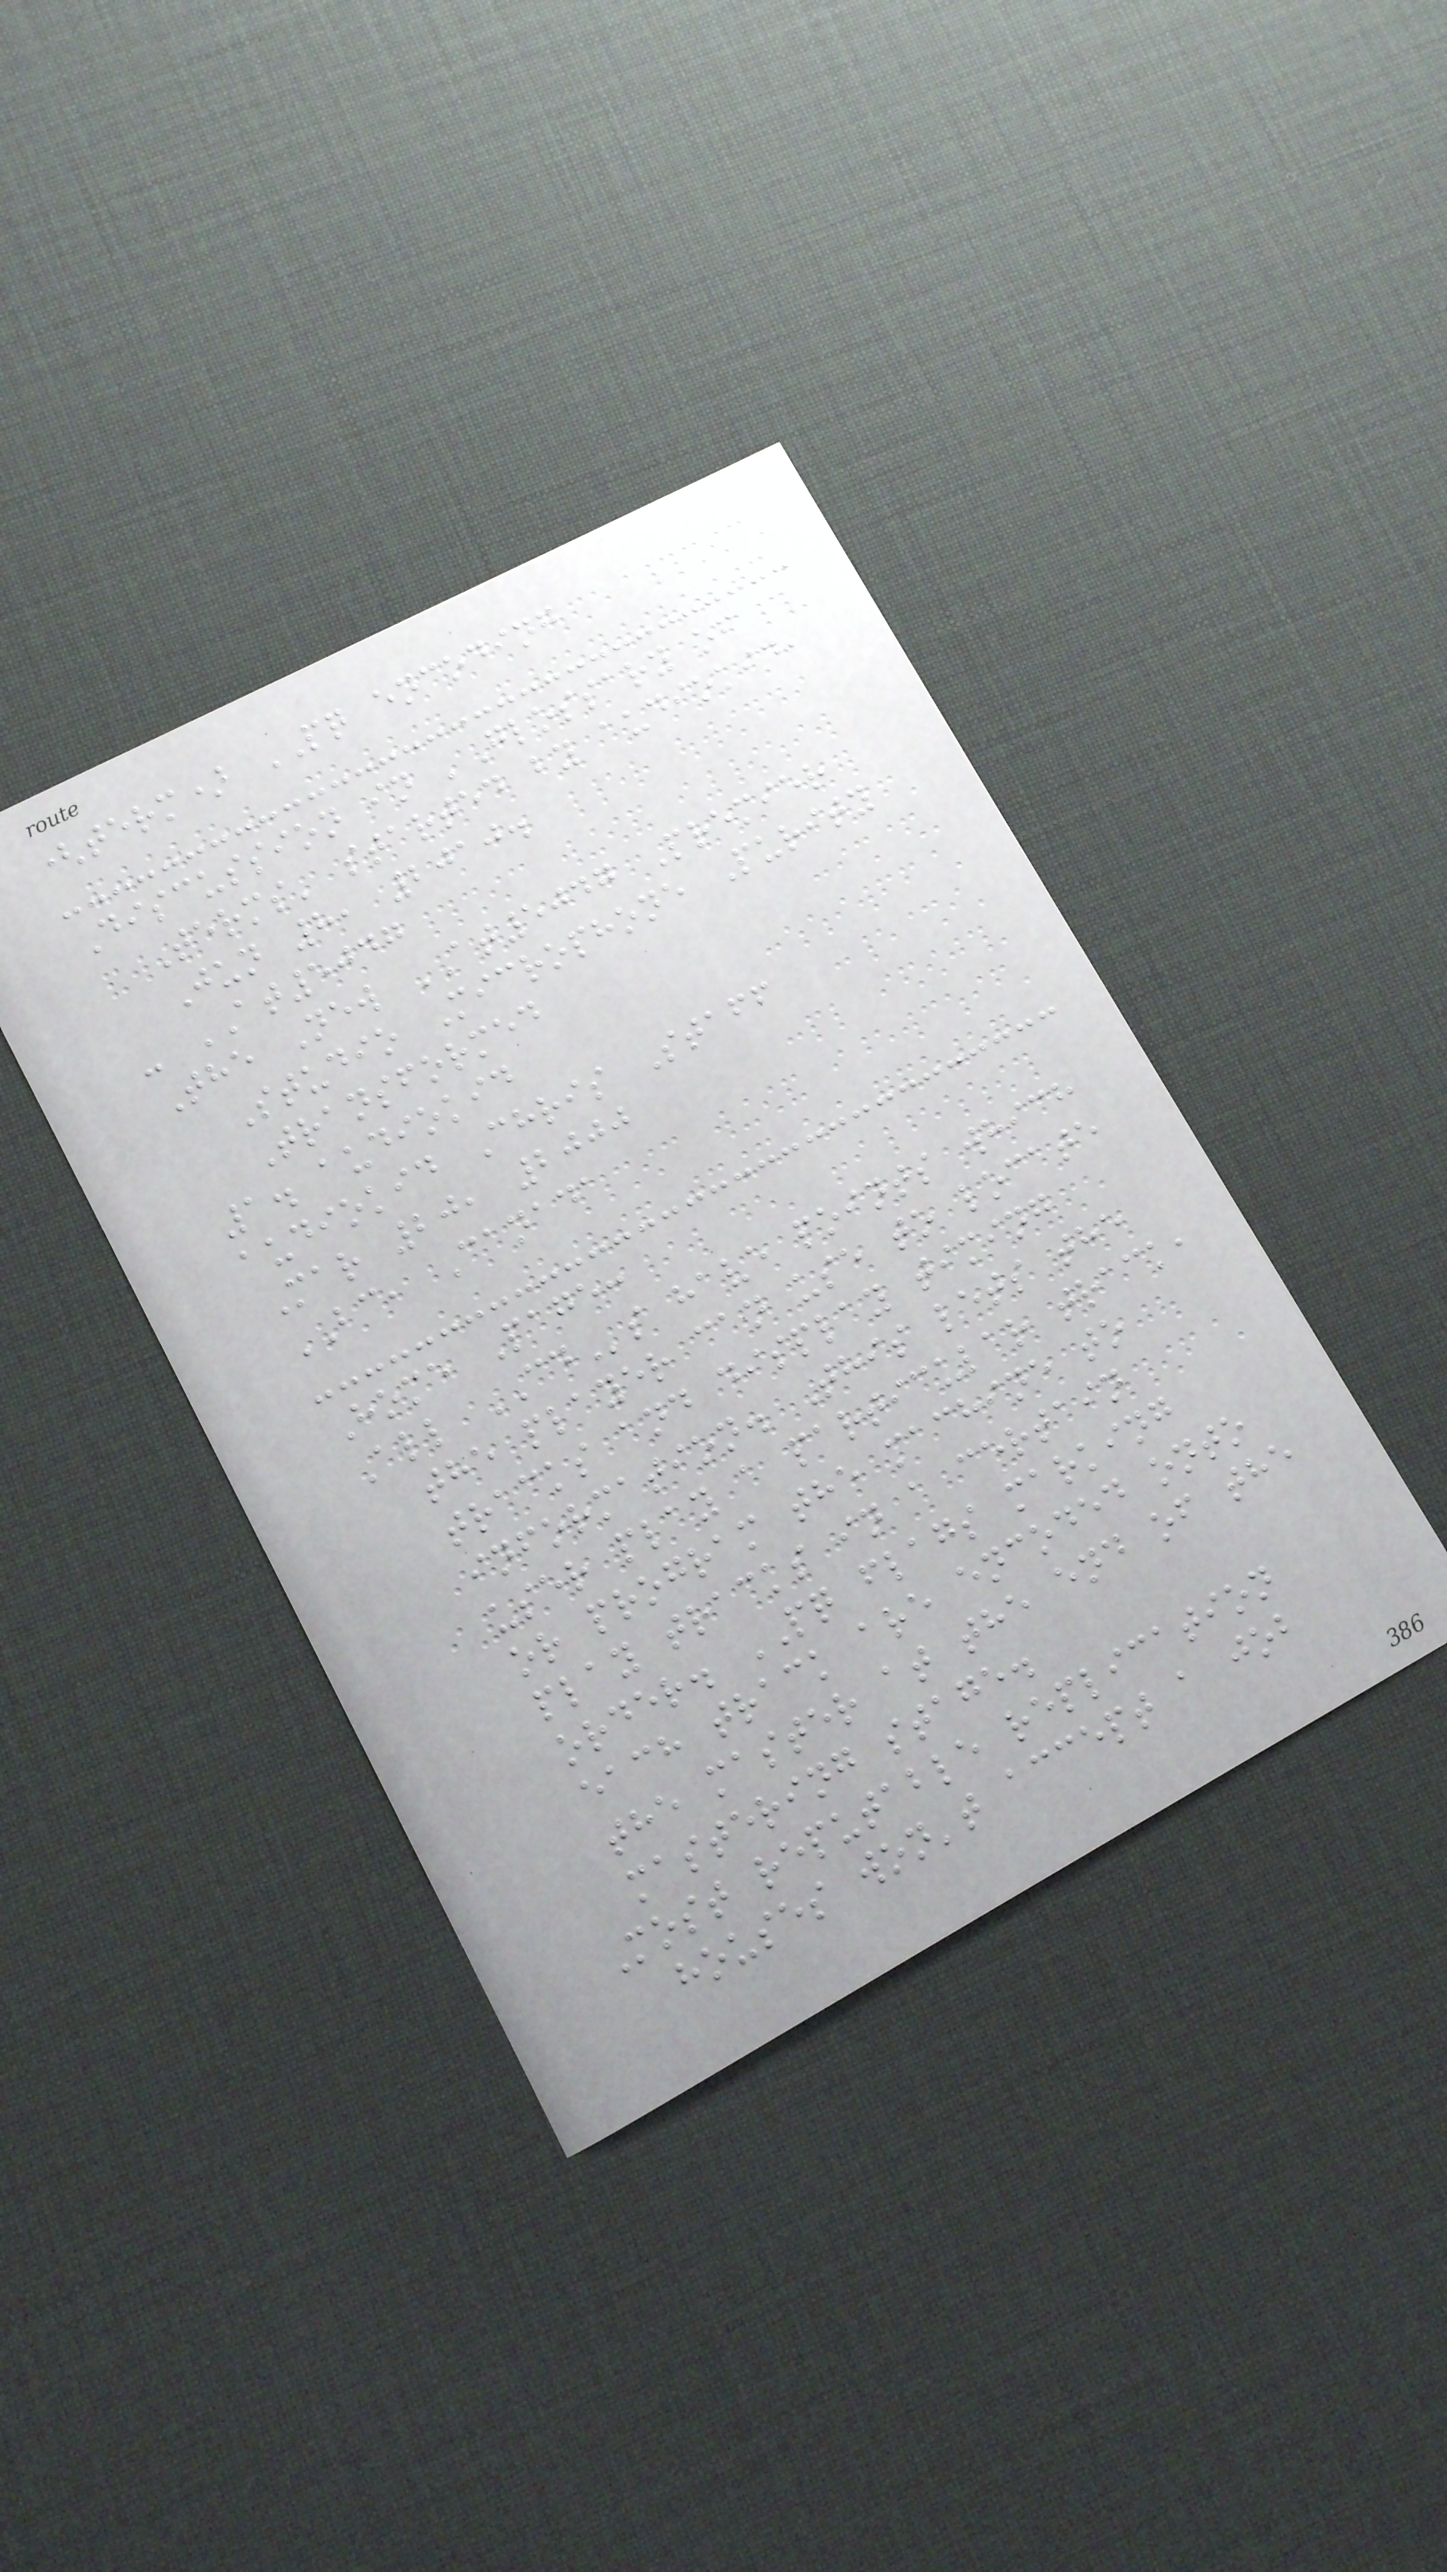(term) PQ encoding
Discussion in 'Glossary of
Terms' started by audiokid,
Jun 8, 2010.
- AT5047
The New AT5047 Premier
Studio Microphone Purity
Transformed
1. audiokid
audiokid Chris Staff
Mar 20, 2000
BC, Canada
Home Page:
All CDs have points which
the player can use to locate
tracks and display timing
information. This lets the
user play a particular track,
or program the machine to
play tracks in a certain
order. PQ flags marking
each track are encoded onto
the master at the end of the
mastering stage.
Most reputable replication
houses won't accept a job
